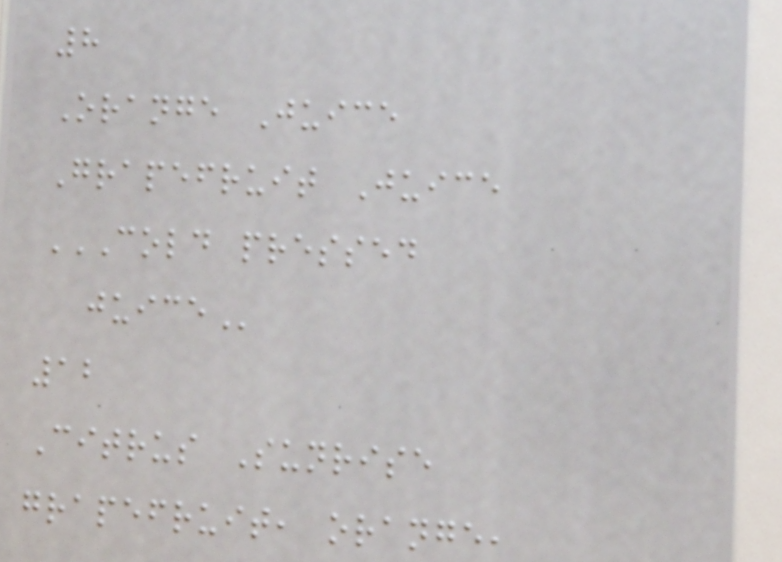8
Orange Juice
Grapefruit Juice
COLD PRESSED
JUICE
12
Citrus Sunrise
grapefruit, orange,
